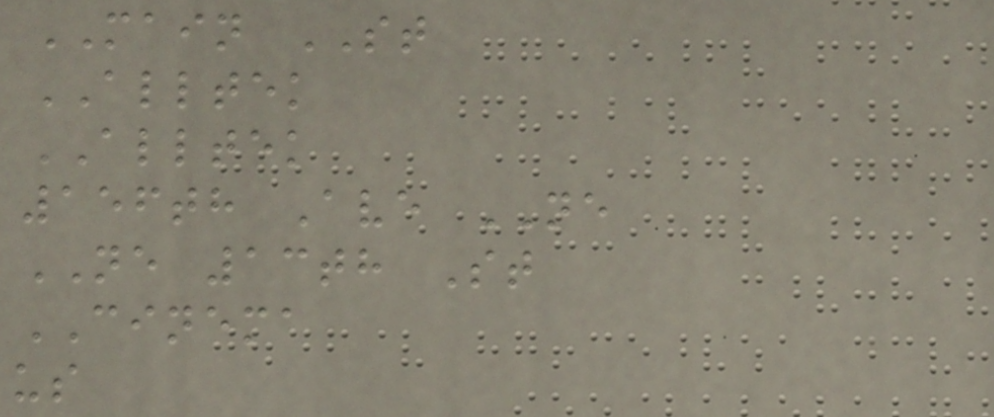MAIN ST
ALLTEK
ALLTEK
156th Ave NE
NE 13th St
CINEMA
us
